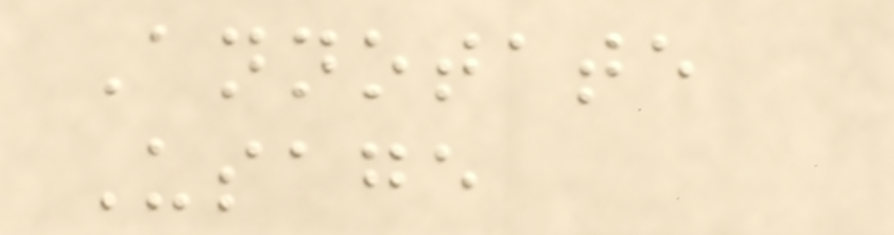Annotate
Usage
